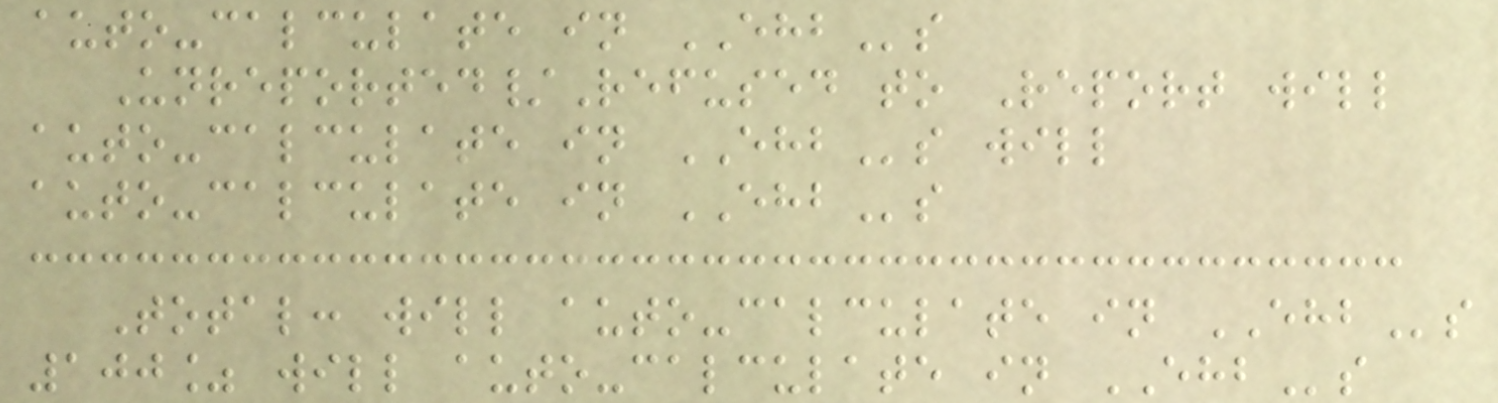auto-calculate in EHBs
Unreported/Refused to Report will
auto-calculate in EHBs will
auto-calculate in EHBs
Total: will auto-calculate in EHBs
100% will auto-calculate in EHBs
